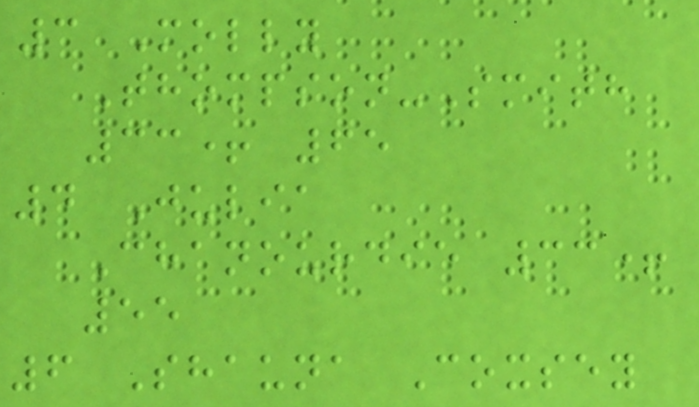3 Molly
Thompson-Smith
33+ 65
4 Julia
Chanourdie 33+
55
6 Shauna Coxsey
